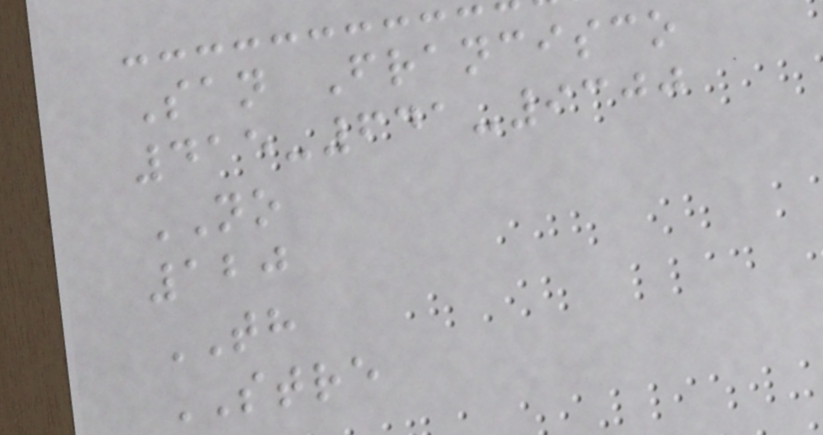San Francisco
415-641-9300
NO
120
TH
STRE
